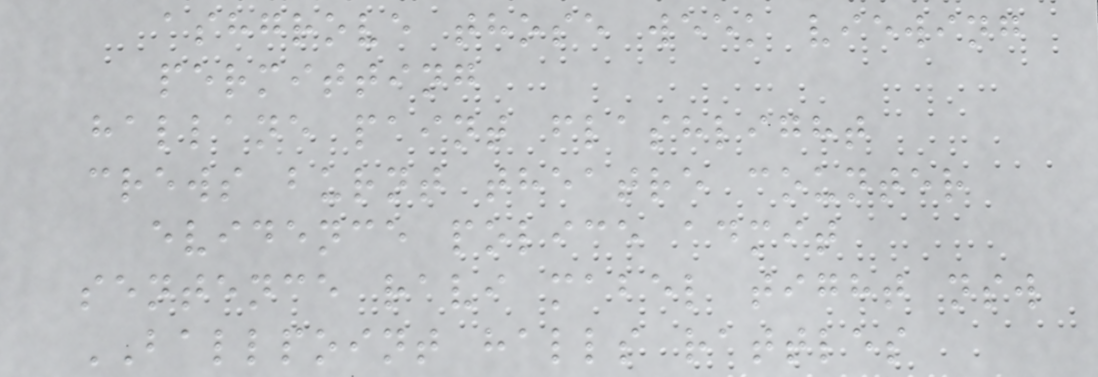ashgrove those week viewing
permitting
hallane paint flashlight
crews burnt theatre counter
evidence police admit
sentence ravi mabel tight nsw
BALLPOINT halls rattles
